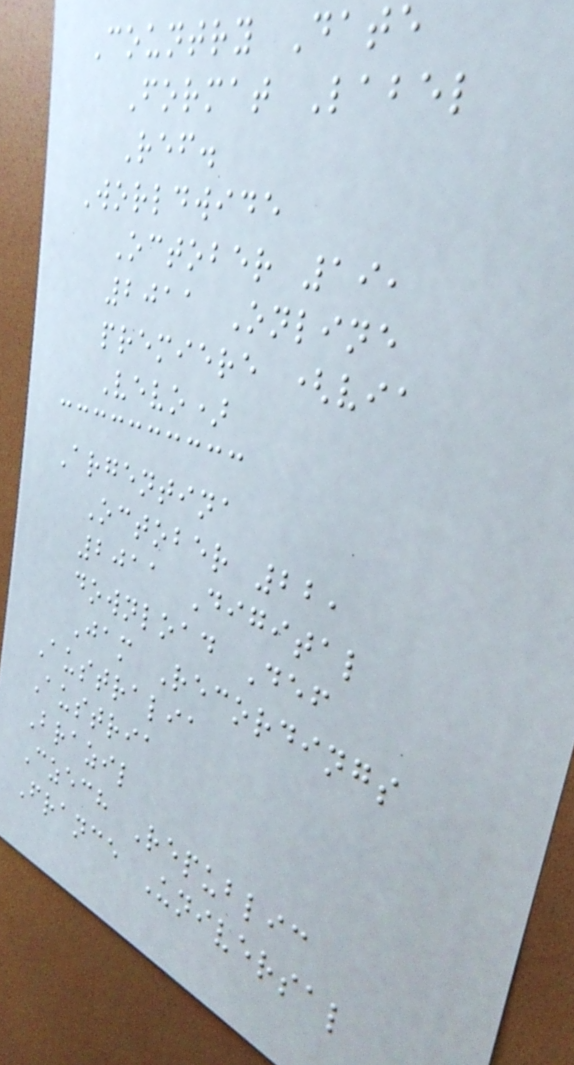Country Date
Format Label
Ref.
Worldwide
October 19,
2011 Online
premiere (via
Vevo)
Argentina
October 22,
2011 Digital
download Def
Jam Recordings
Australia
Austria
Brazil
Czech Republic
France Universal
